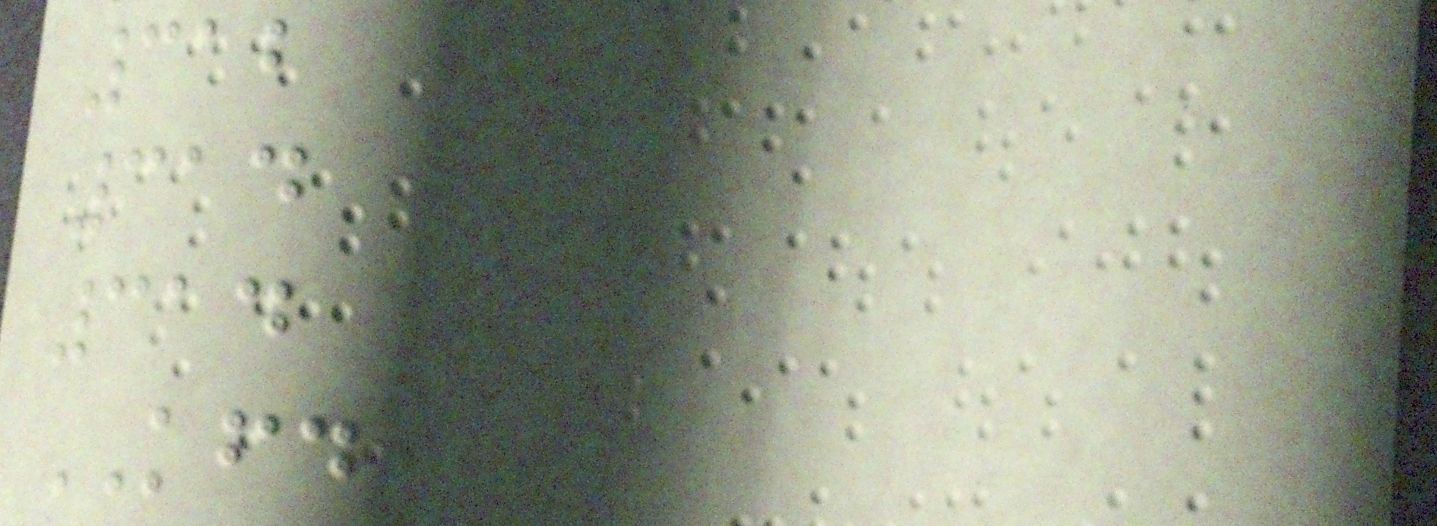312
314
314
KFD
